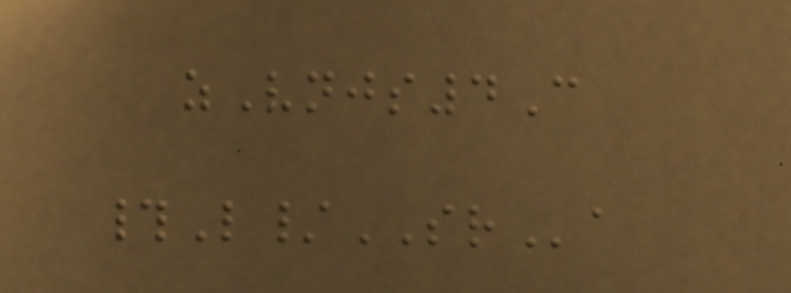zVnjs4C
#L/SRa
